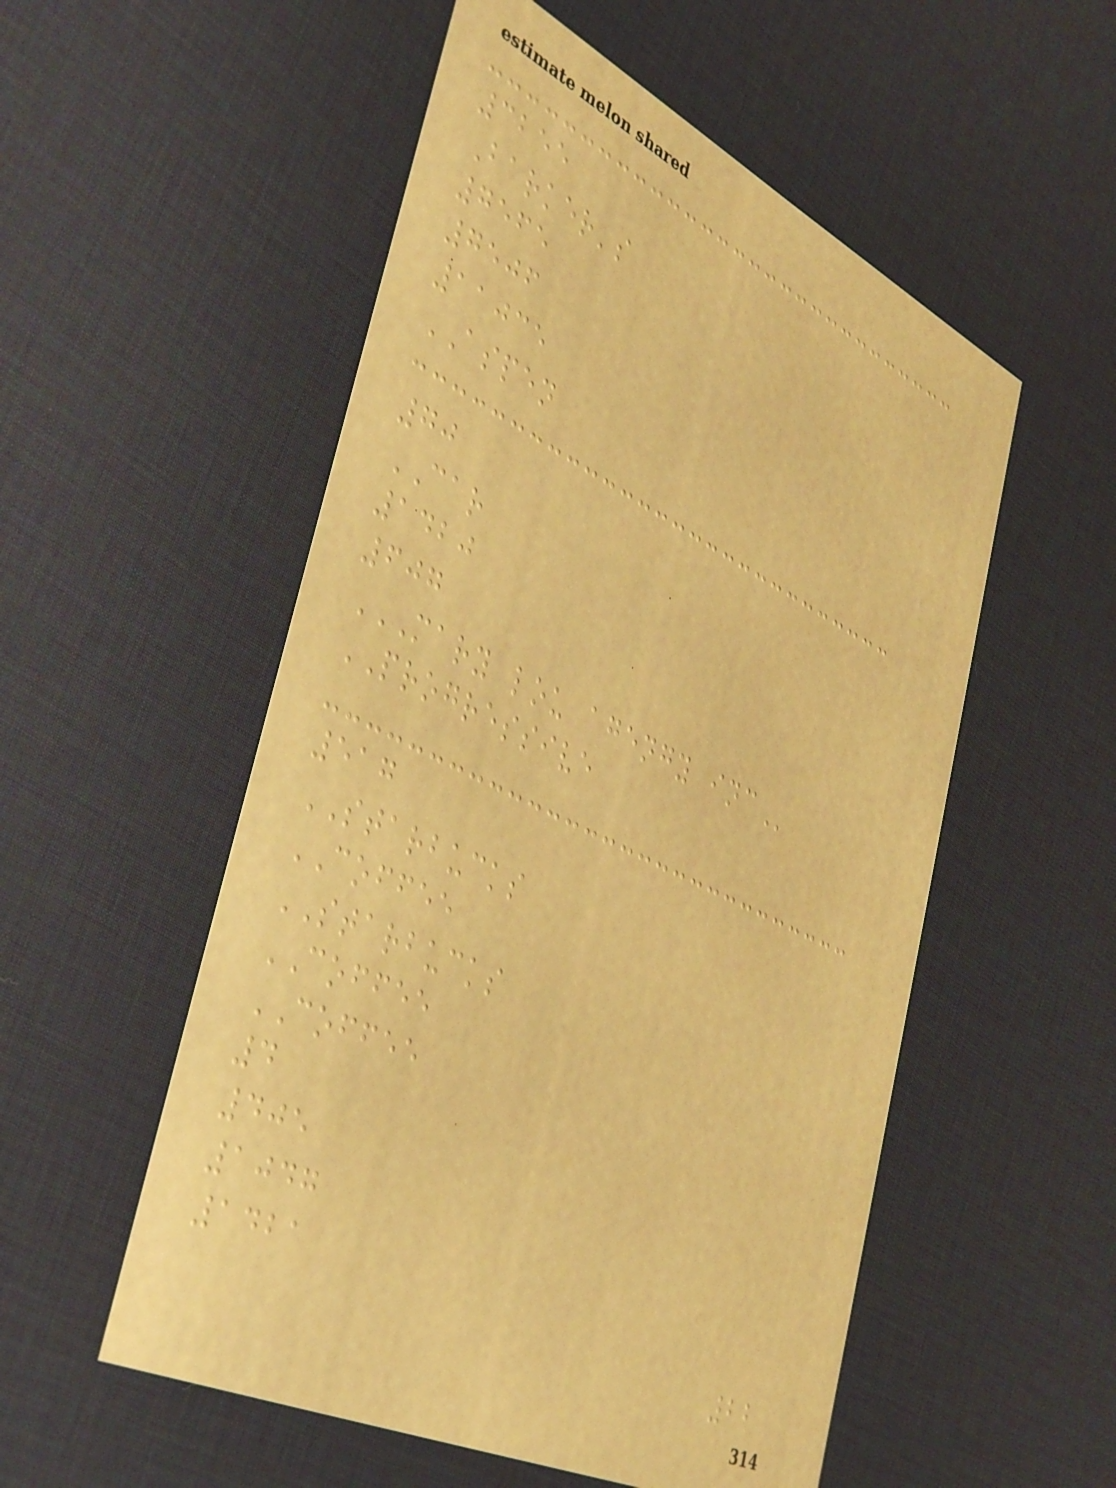3255
Barker's
7565
7506
11035
ASPEN
70
CAR
1420
607
MARY LOU AGENGY INC
PROGRESSIVE
517
STARBUCKS
COFFEE
STARBUCKS
COFFEE
COFFEE
4
405
1047
1421
22
